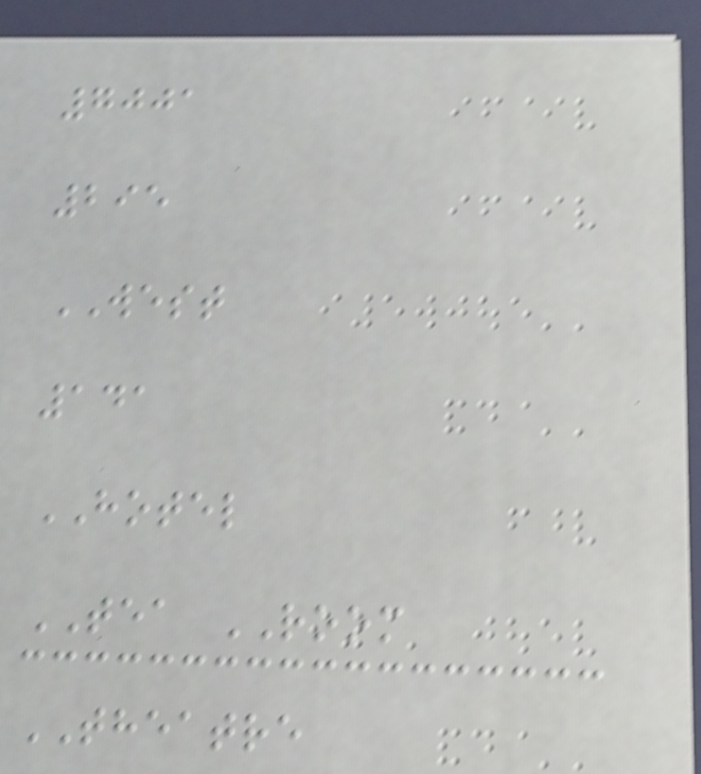7001
295
WEST
141
HOTEL
TEA ROOM
THEATRE
